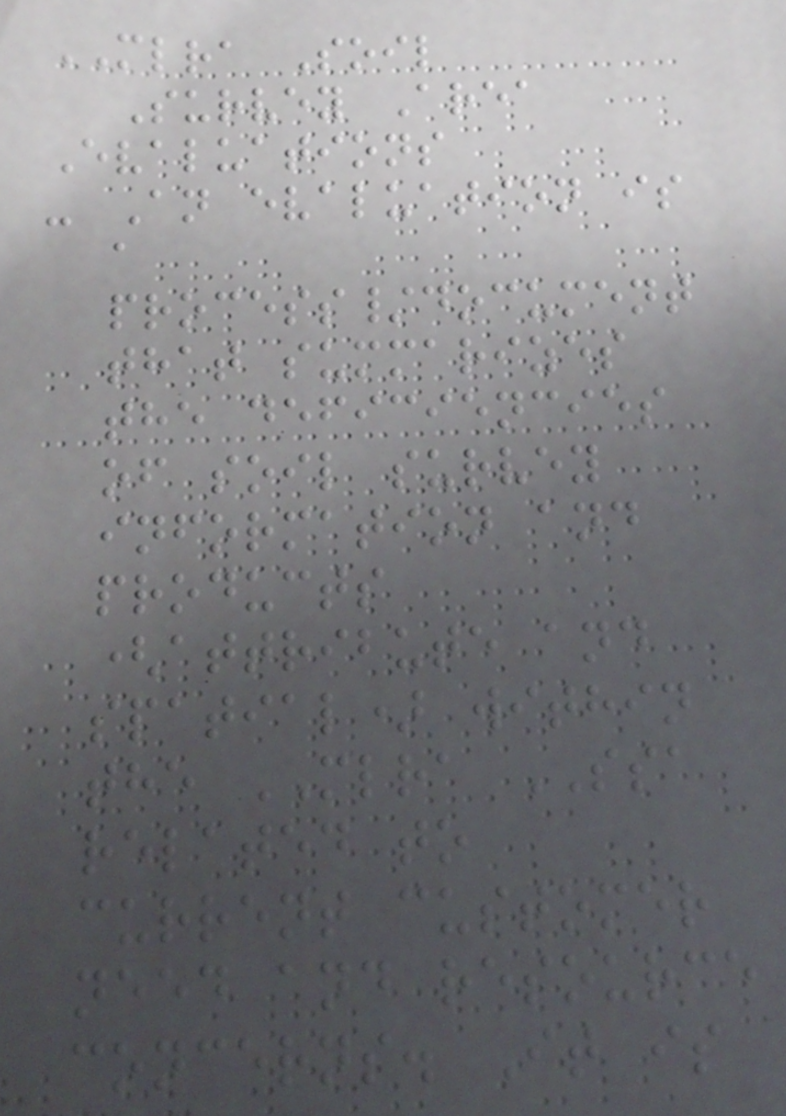MLRA Soil
Survey Area
Evaluations
- An evaluation is
a
process/document
that summarizes
the deficiencies
of soil survey
information and
products
(attribute and
spatial) within
the MLRA SSA
related to
current customer
need and resource
concerns. It is
